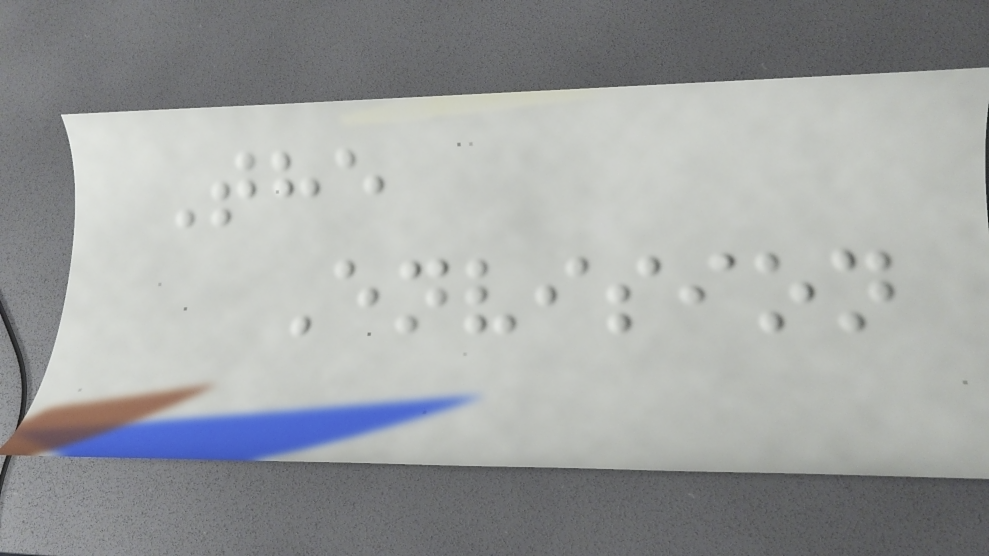The
Envision
